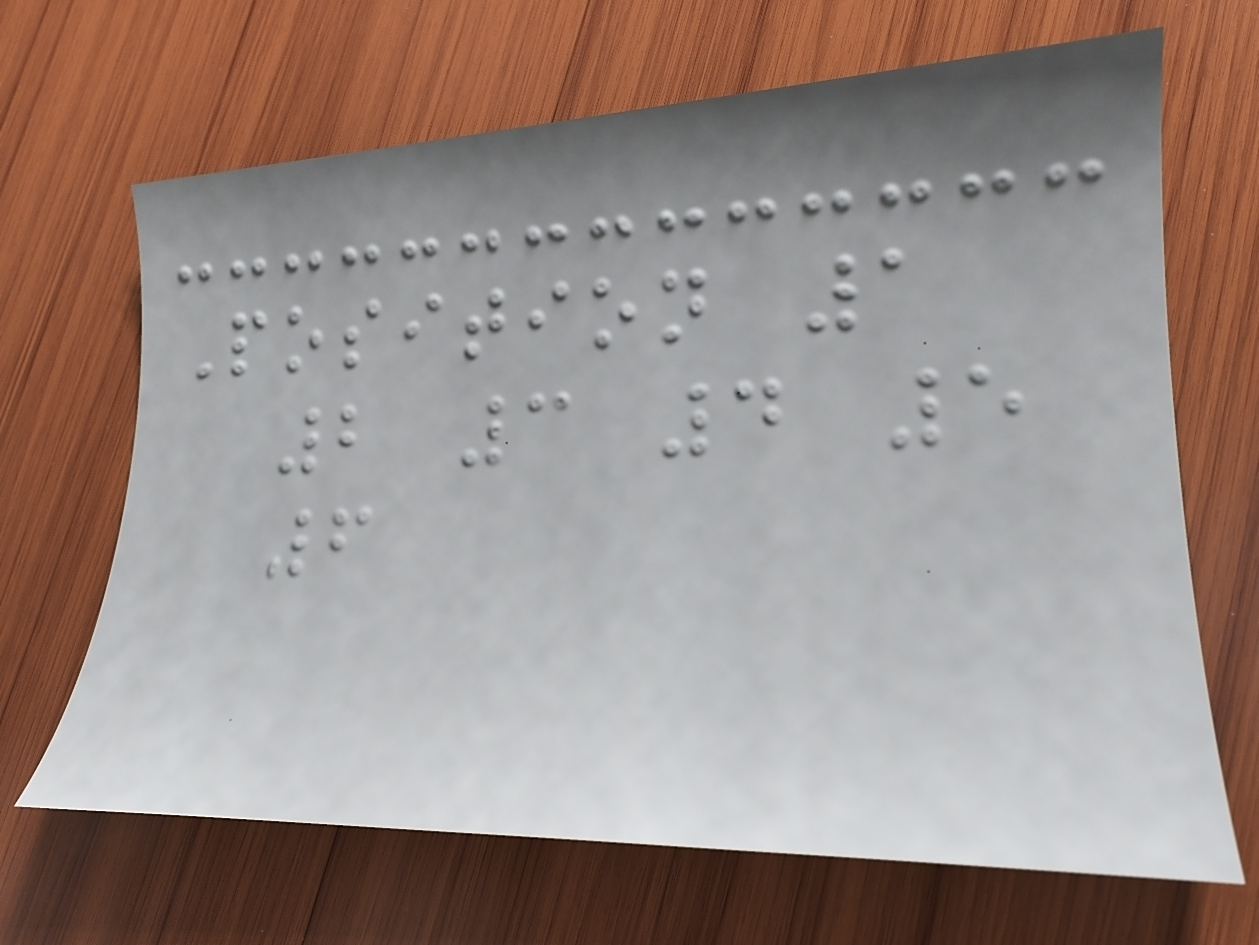Position 1
2 3 4 5
6
